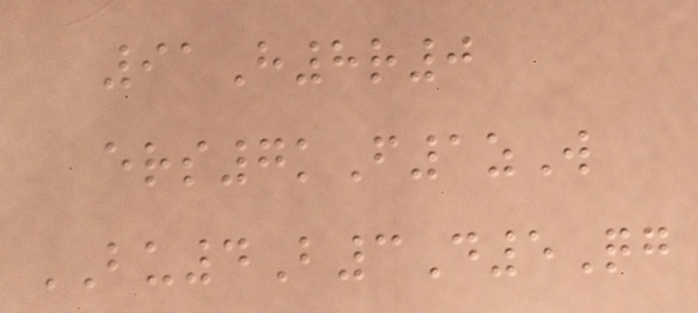91H8r0
ers7kF1zW
BU4B3D5Qg
